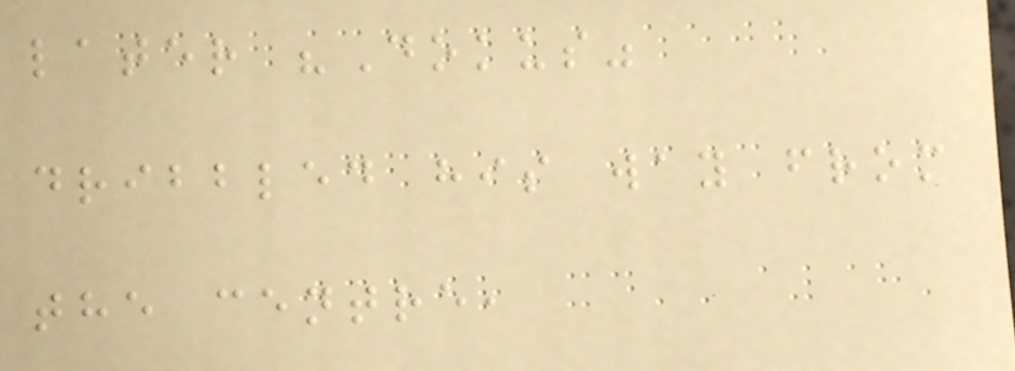later "Dokus"
dribbled his way from
the centre,
